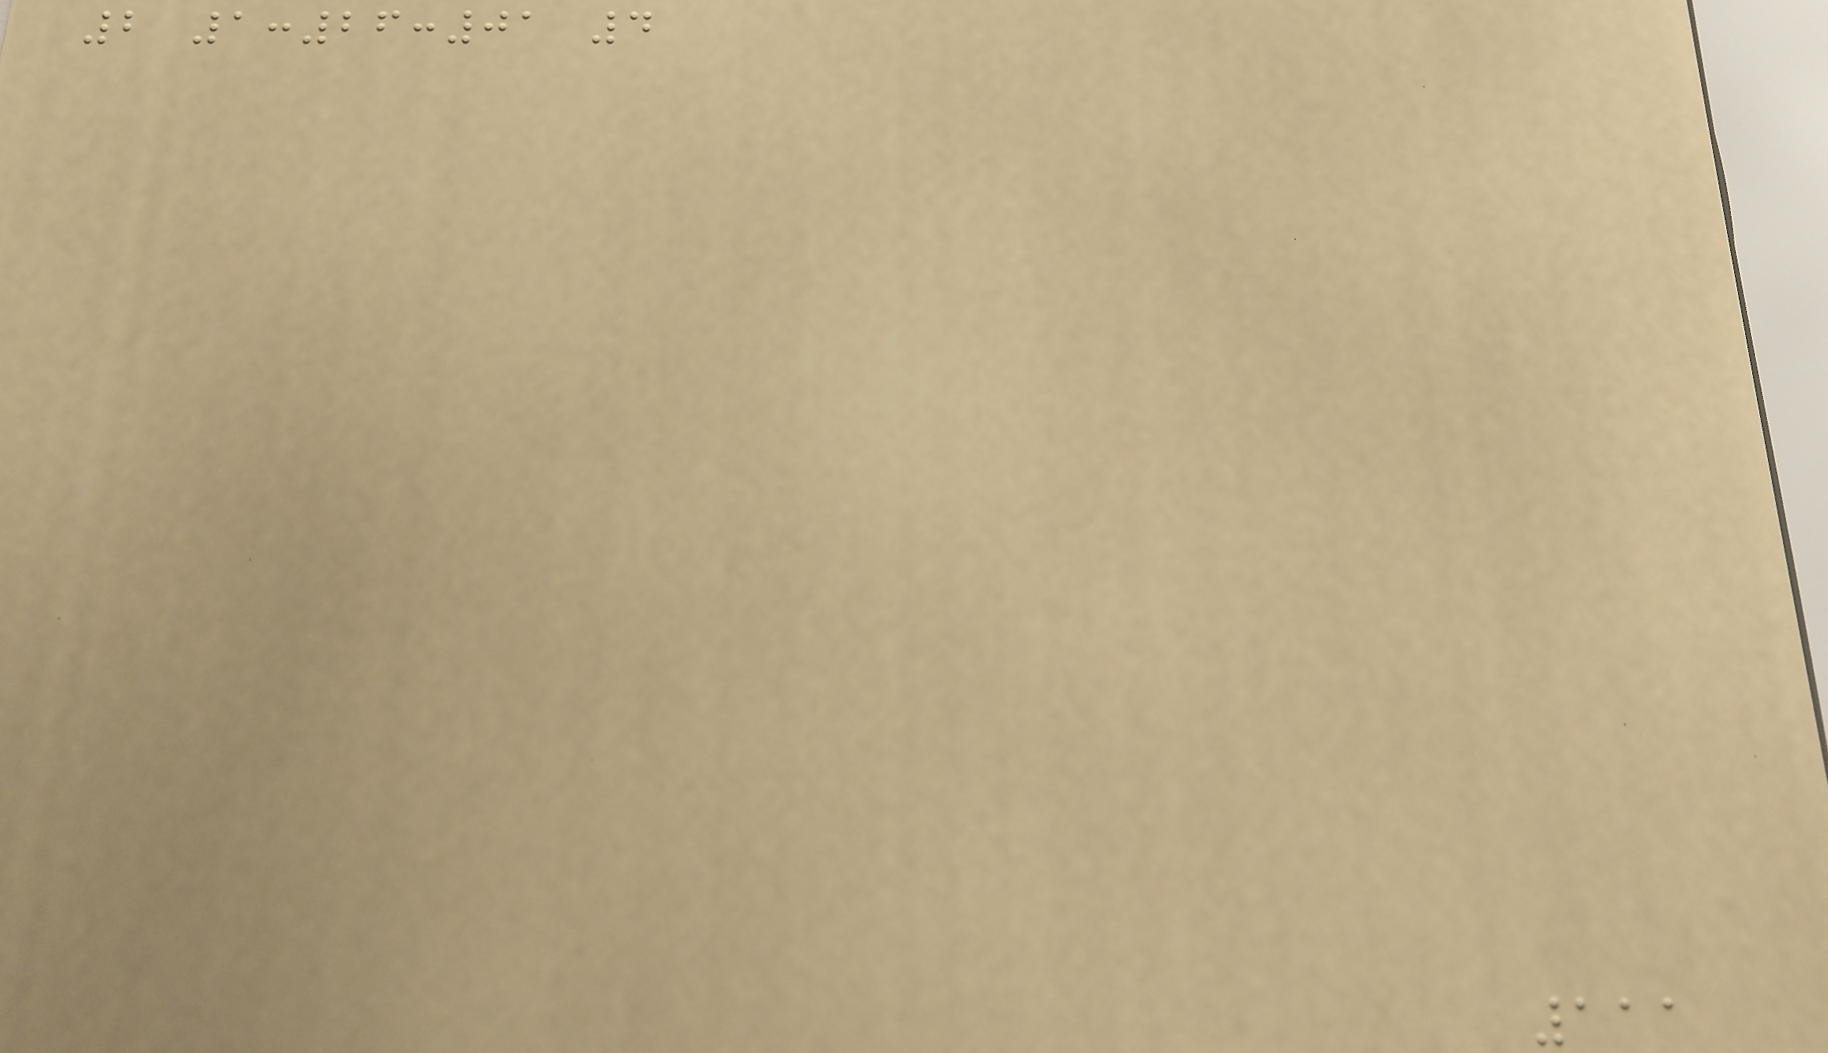2 1:26:01 4
111
